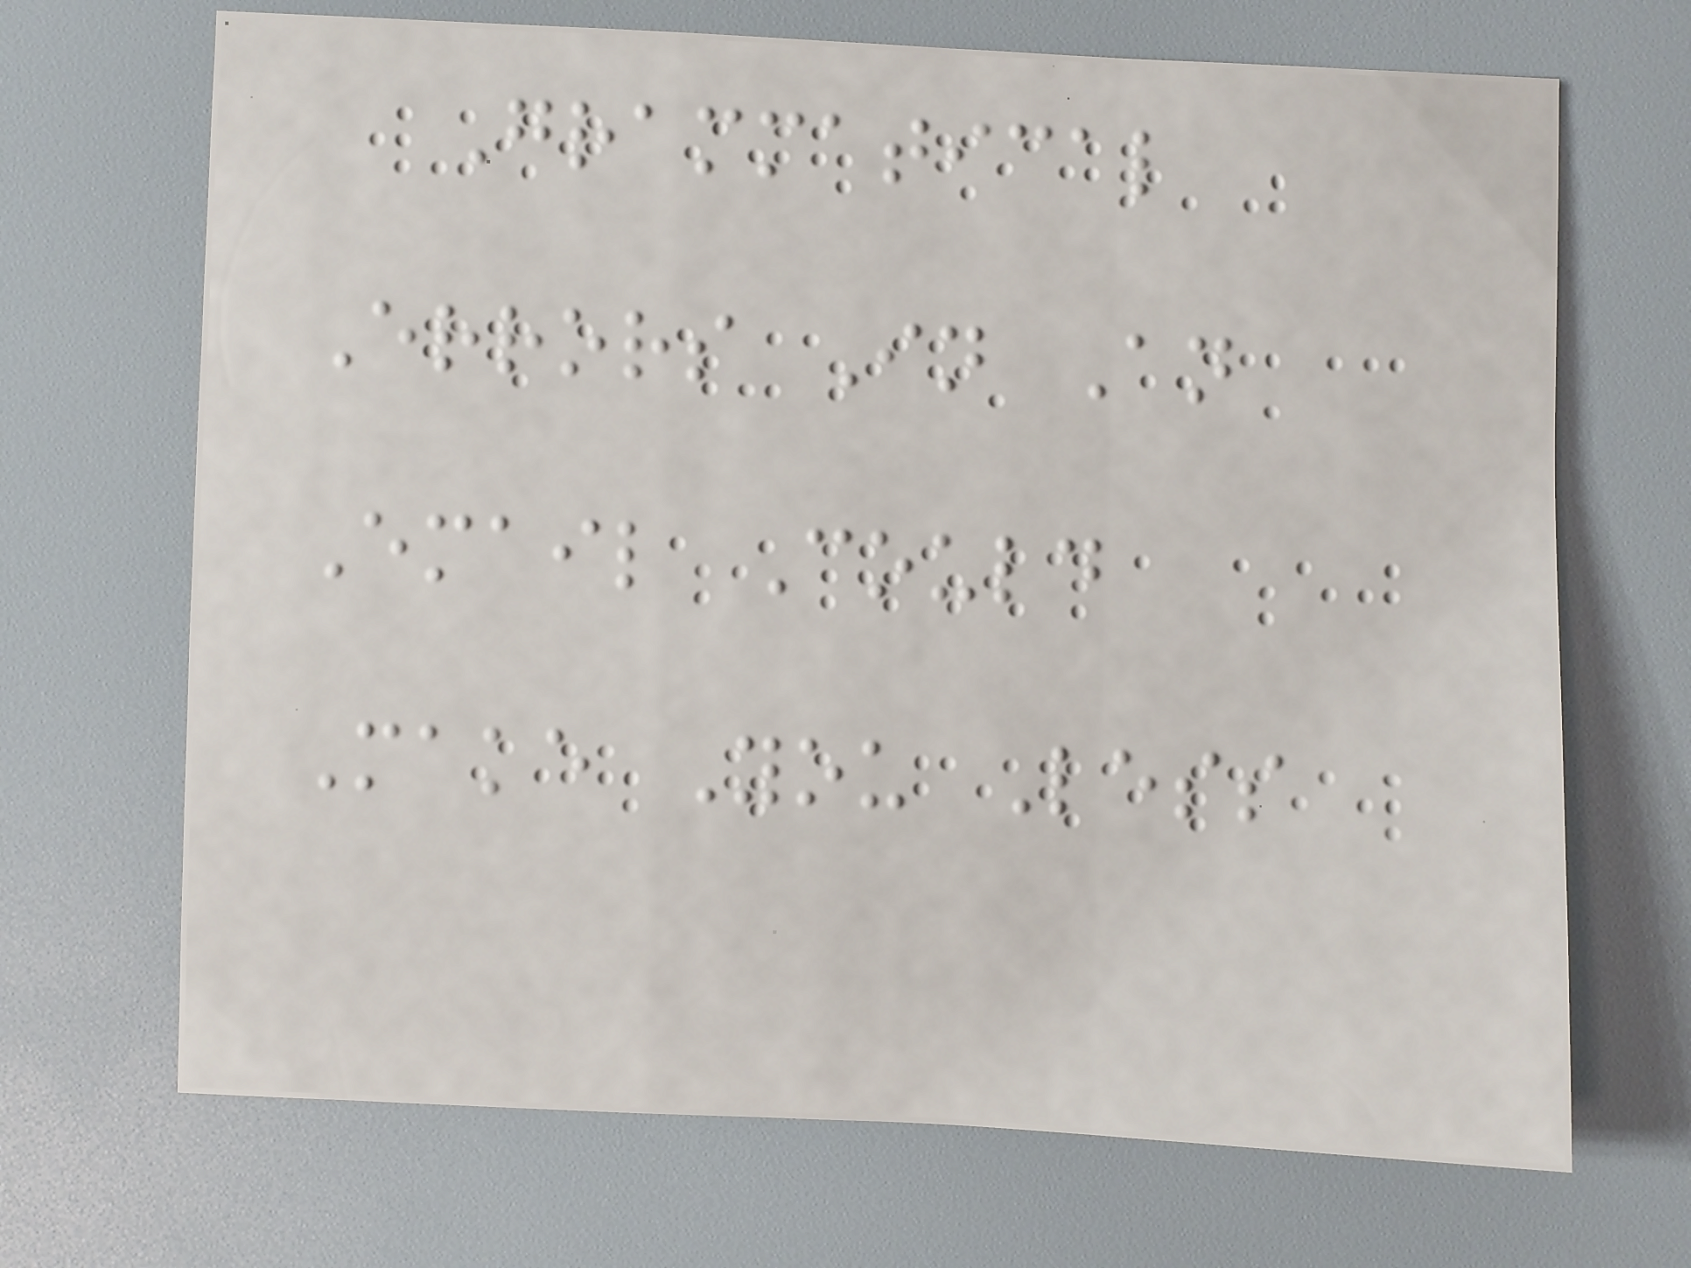Grammatical
Errors In An
Email Could
Make You Less
